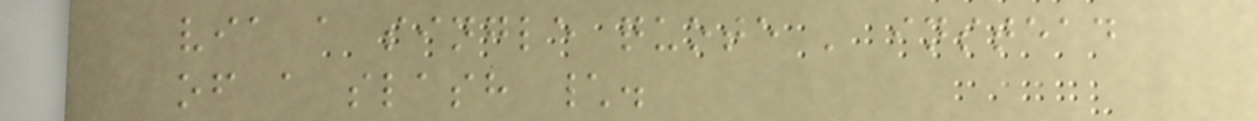via a single quote ' instead
of a slash \.
